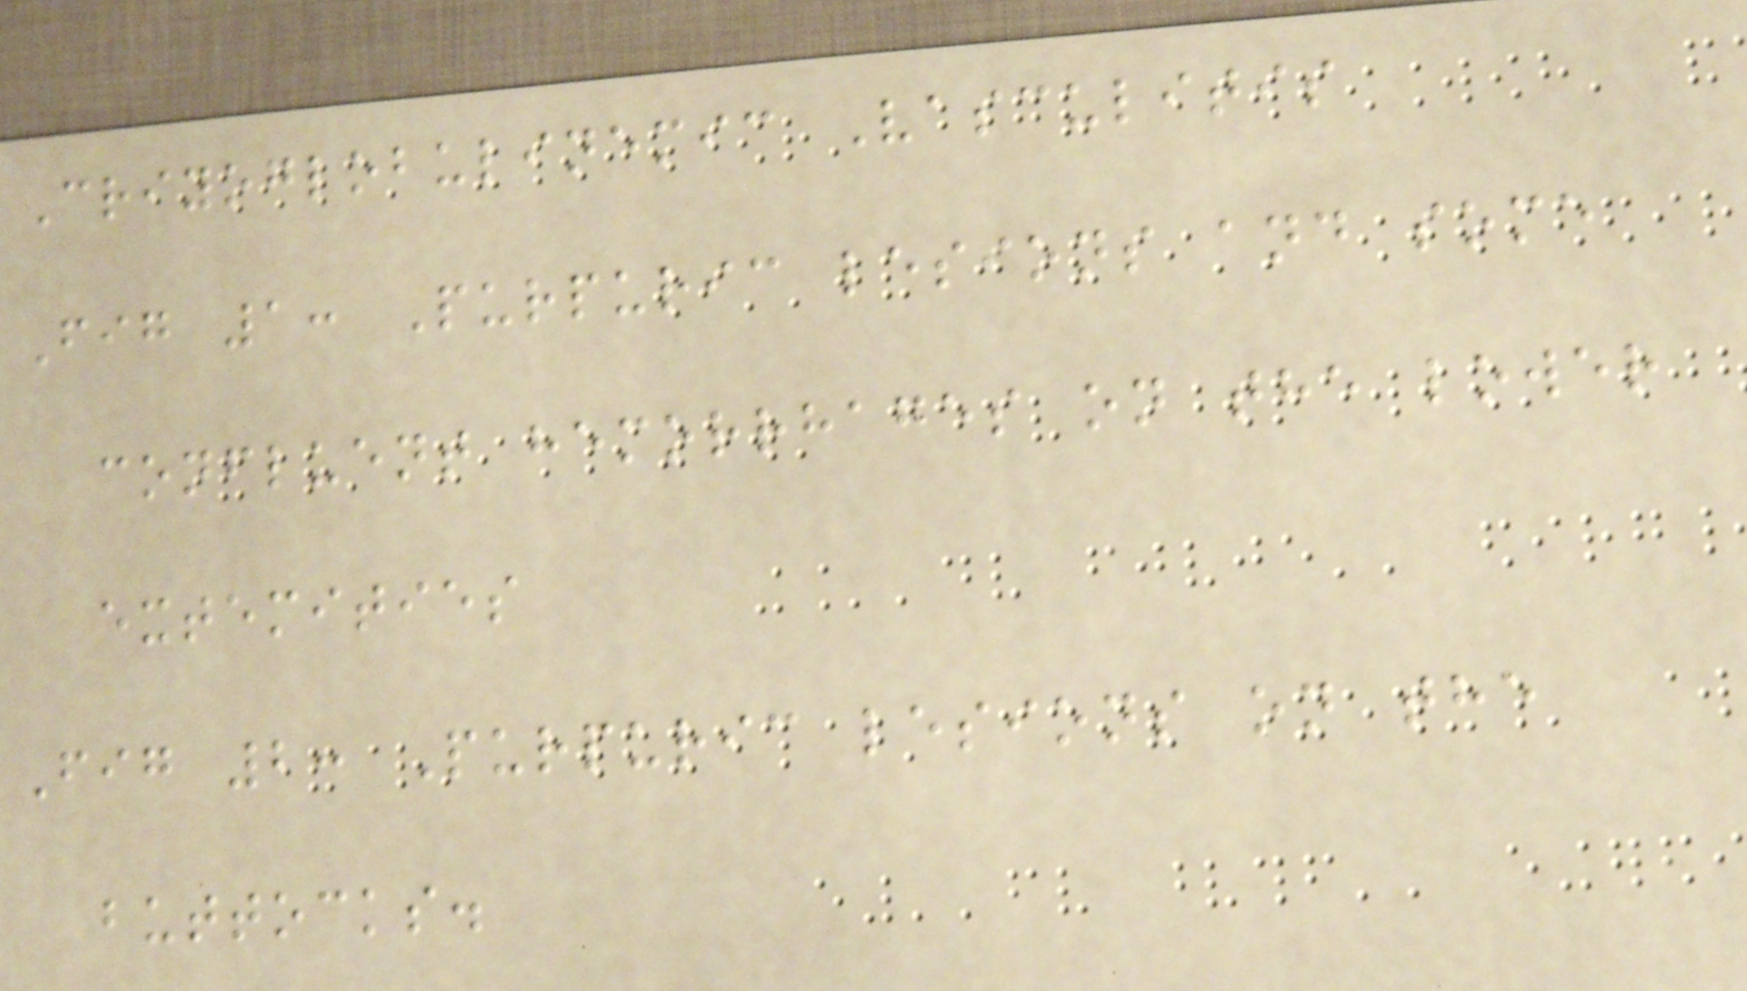Criyoglobulinemic Vasculitis
Fig 1: Purpuric lesions and some
confluent hemorrhages on the lower
extemities
Fig 2: Purpuric lesions on the
buttocks.
